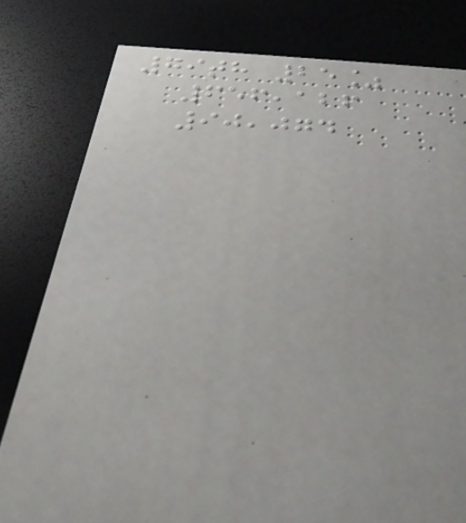79th 25%
656,126
90,074
